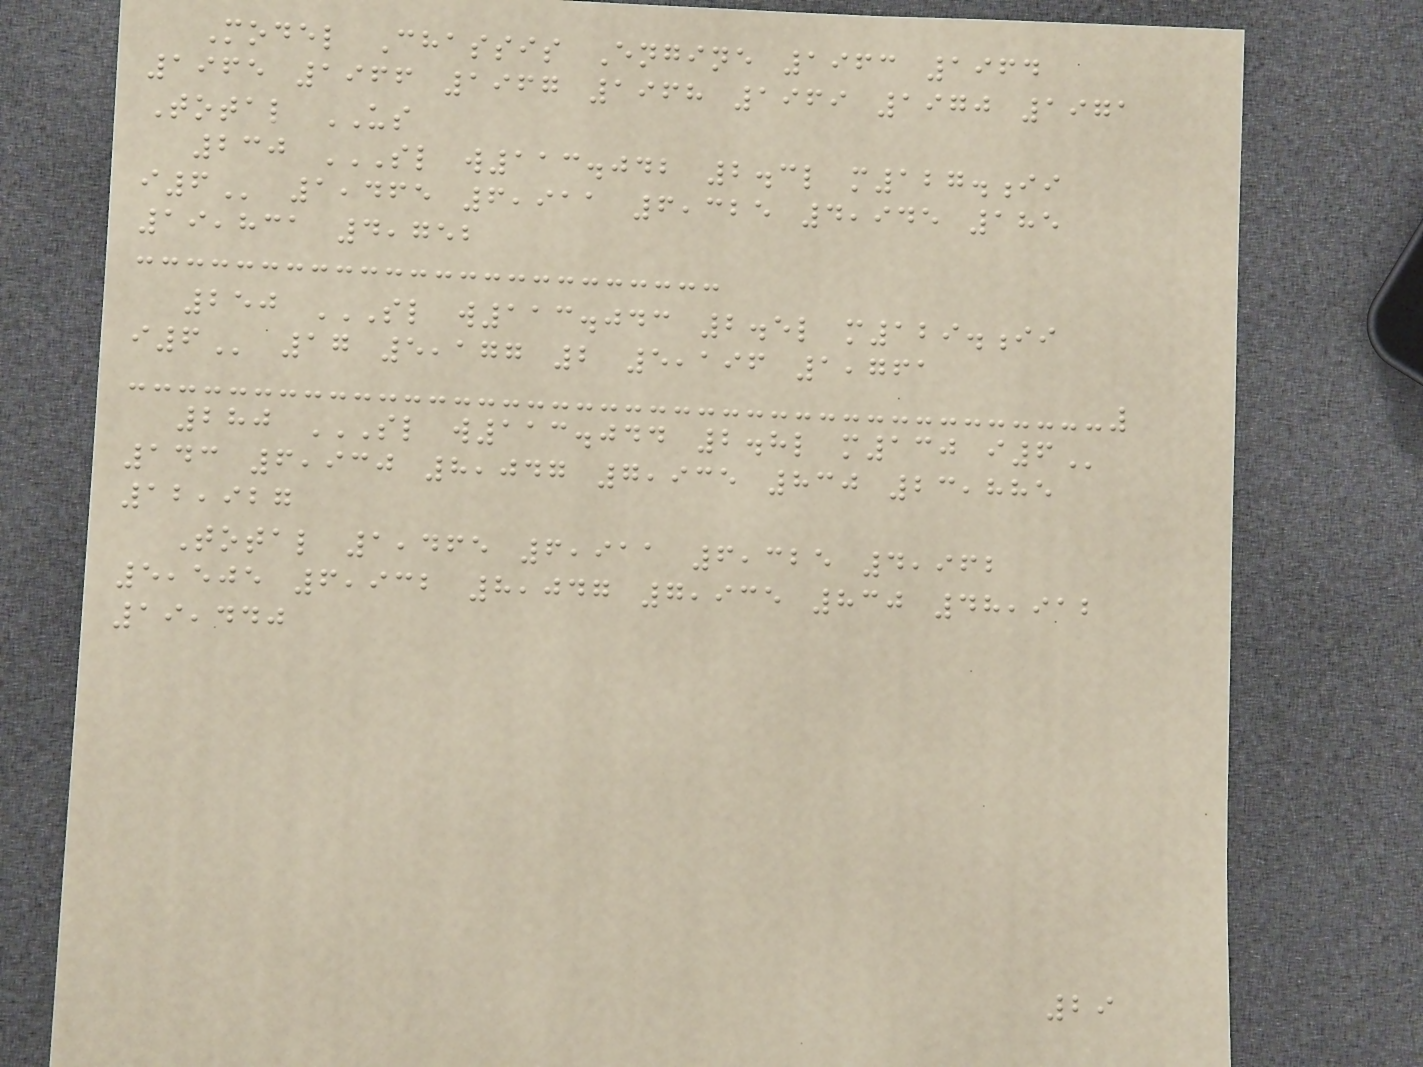Model Chassis Engine 1963 1964
1965 1966 1967 1968 1969 1970 1971
Total US
230 SL W113.042 2.3L M127.II
I6 1,465 6,911 6,325 4,945 185
19,831 4,752
250 SL W113.043 2.5L M129.II
I6 17 5,177 2 5,196 1,761
280 SL W113.044 2.8L M130 I6
143 6,930 8,047 7,935 830 23,885
12,927
Total 1,465 6,911 6,325 4,962
5,505 6,932 8,047 7,935 830 48,912
19,440
29
